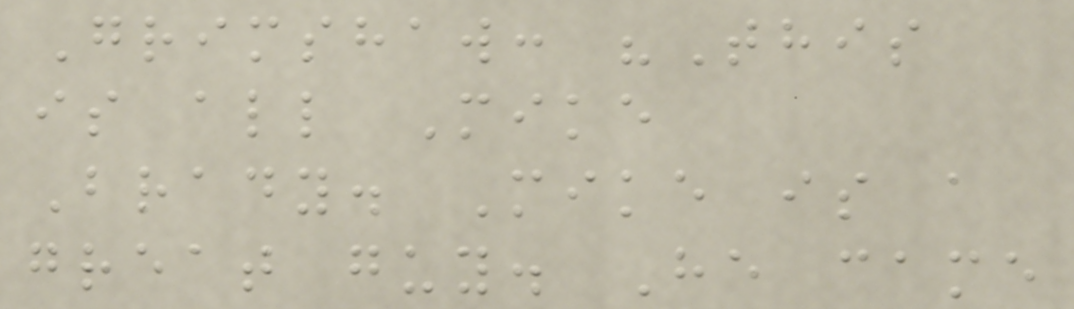Grimshaw: "This
is all Mike
Brady. Mike is a
great guy. He came
